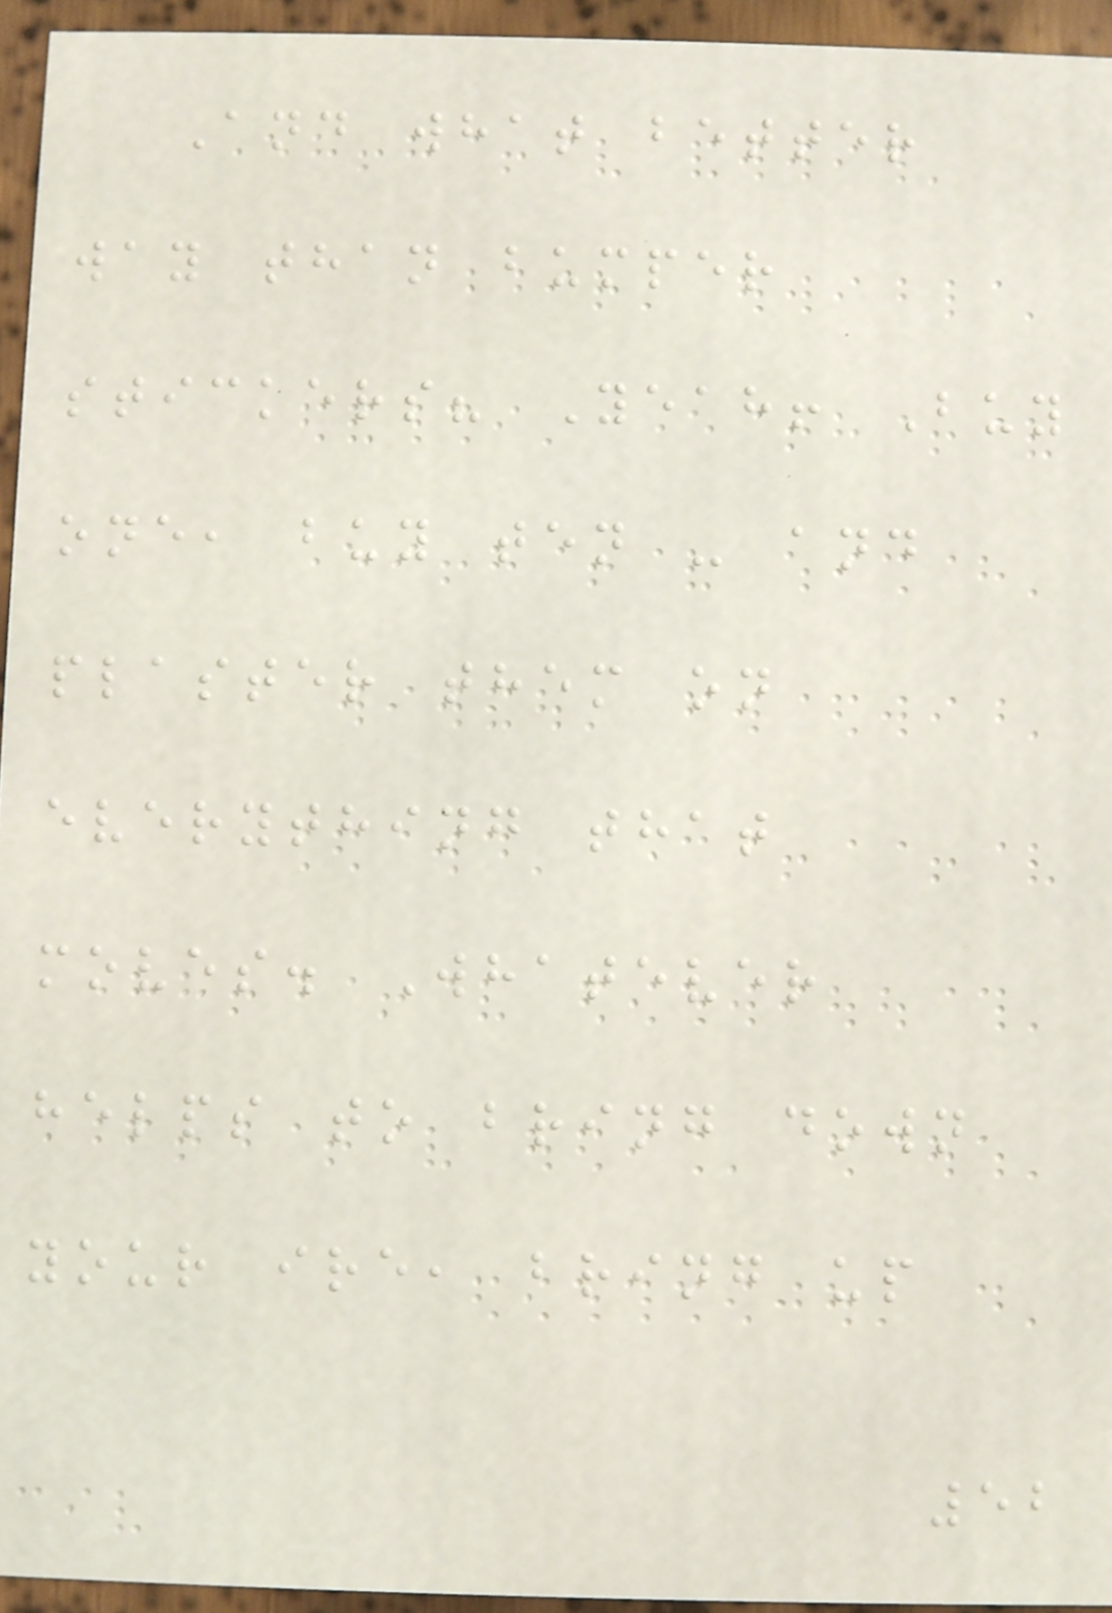And what better
way than bumper
stickers? Yeah! Buy
one, buy ten - and
plaster them on
everything that
moves. Whatever
helps to bring down
your ire, bring up
52
